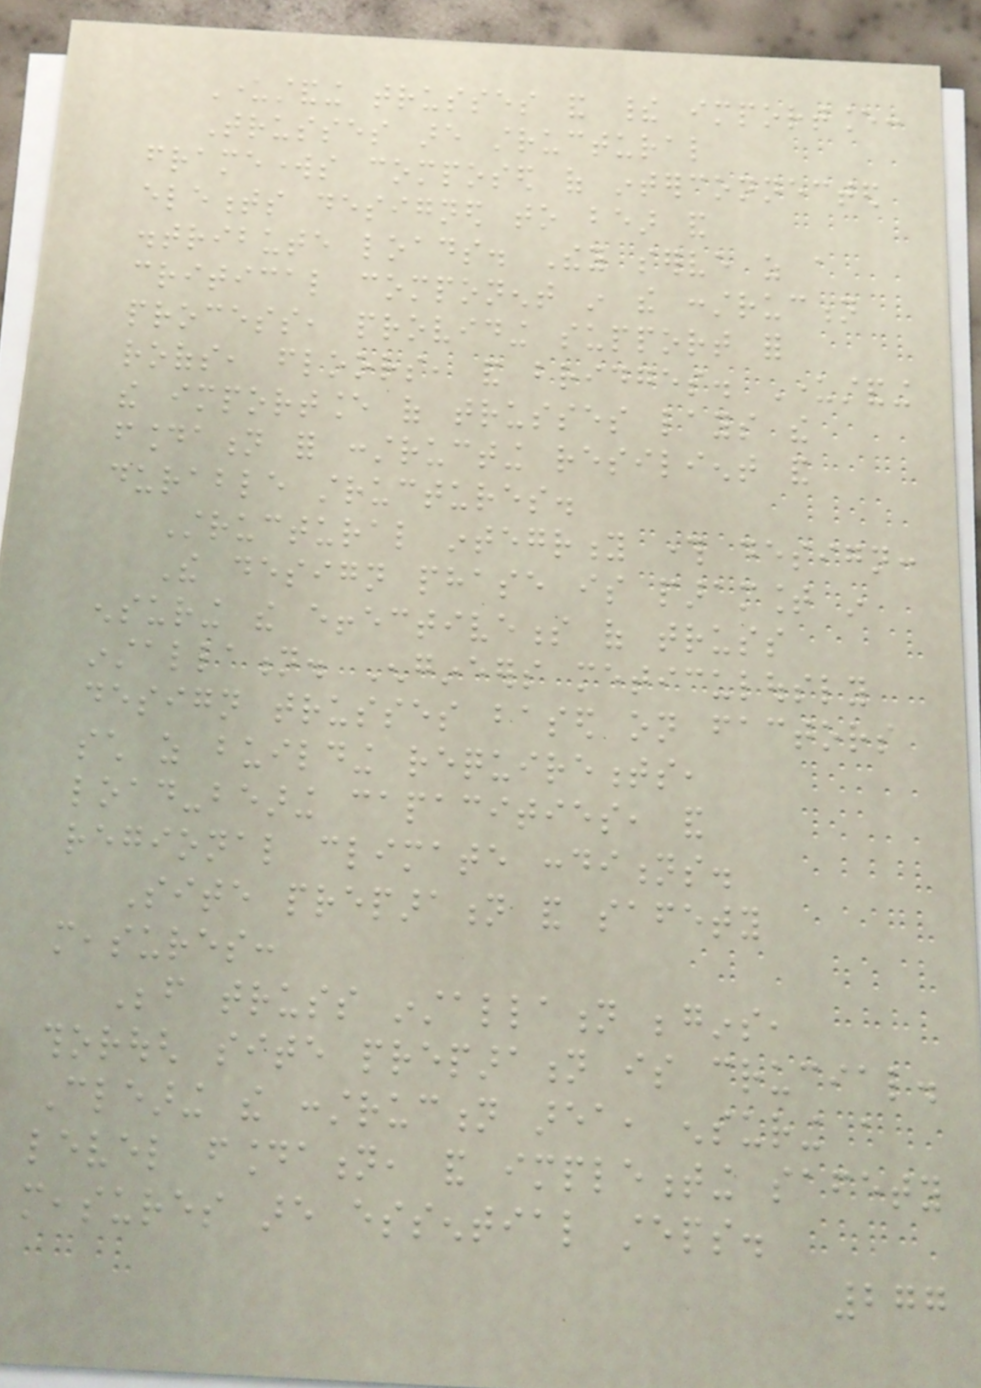Understanding trusses and their importance:
Trusses are structural
frameworks composed of interconnected
elements designed to bear and
distribute loads. They serve as a
critical component in the construction
process, providing support for
roofs, floors, and bridges. Understanding
the importance of trusses lays the
foundation for constructing resilient and
durable structures.
Structural integrity through design:
The design phase is paramount in
ensuring the effectiveness of truss
installation. Engineers meticulously
design trusses based on factors
such as building requirements,
load-bearing capacities, and
regional climate conditions.
Site preparation and safety
measures:
Before truss installation begins,
thorough site preparation is crucial.
Clearing the construction area, ensuring a
level foundation, and implementing safety
measures are essential steps.
277
